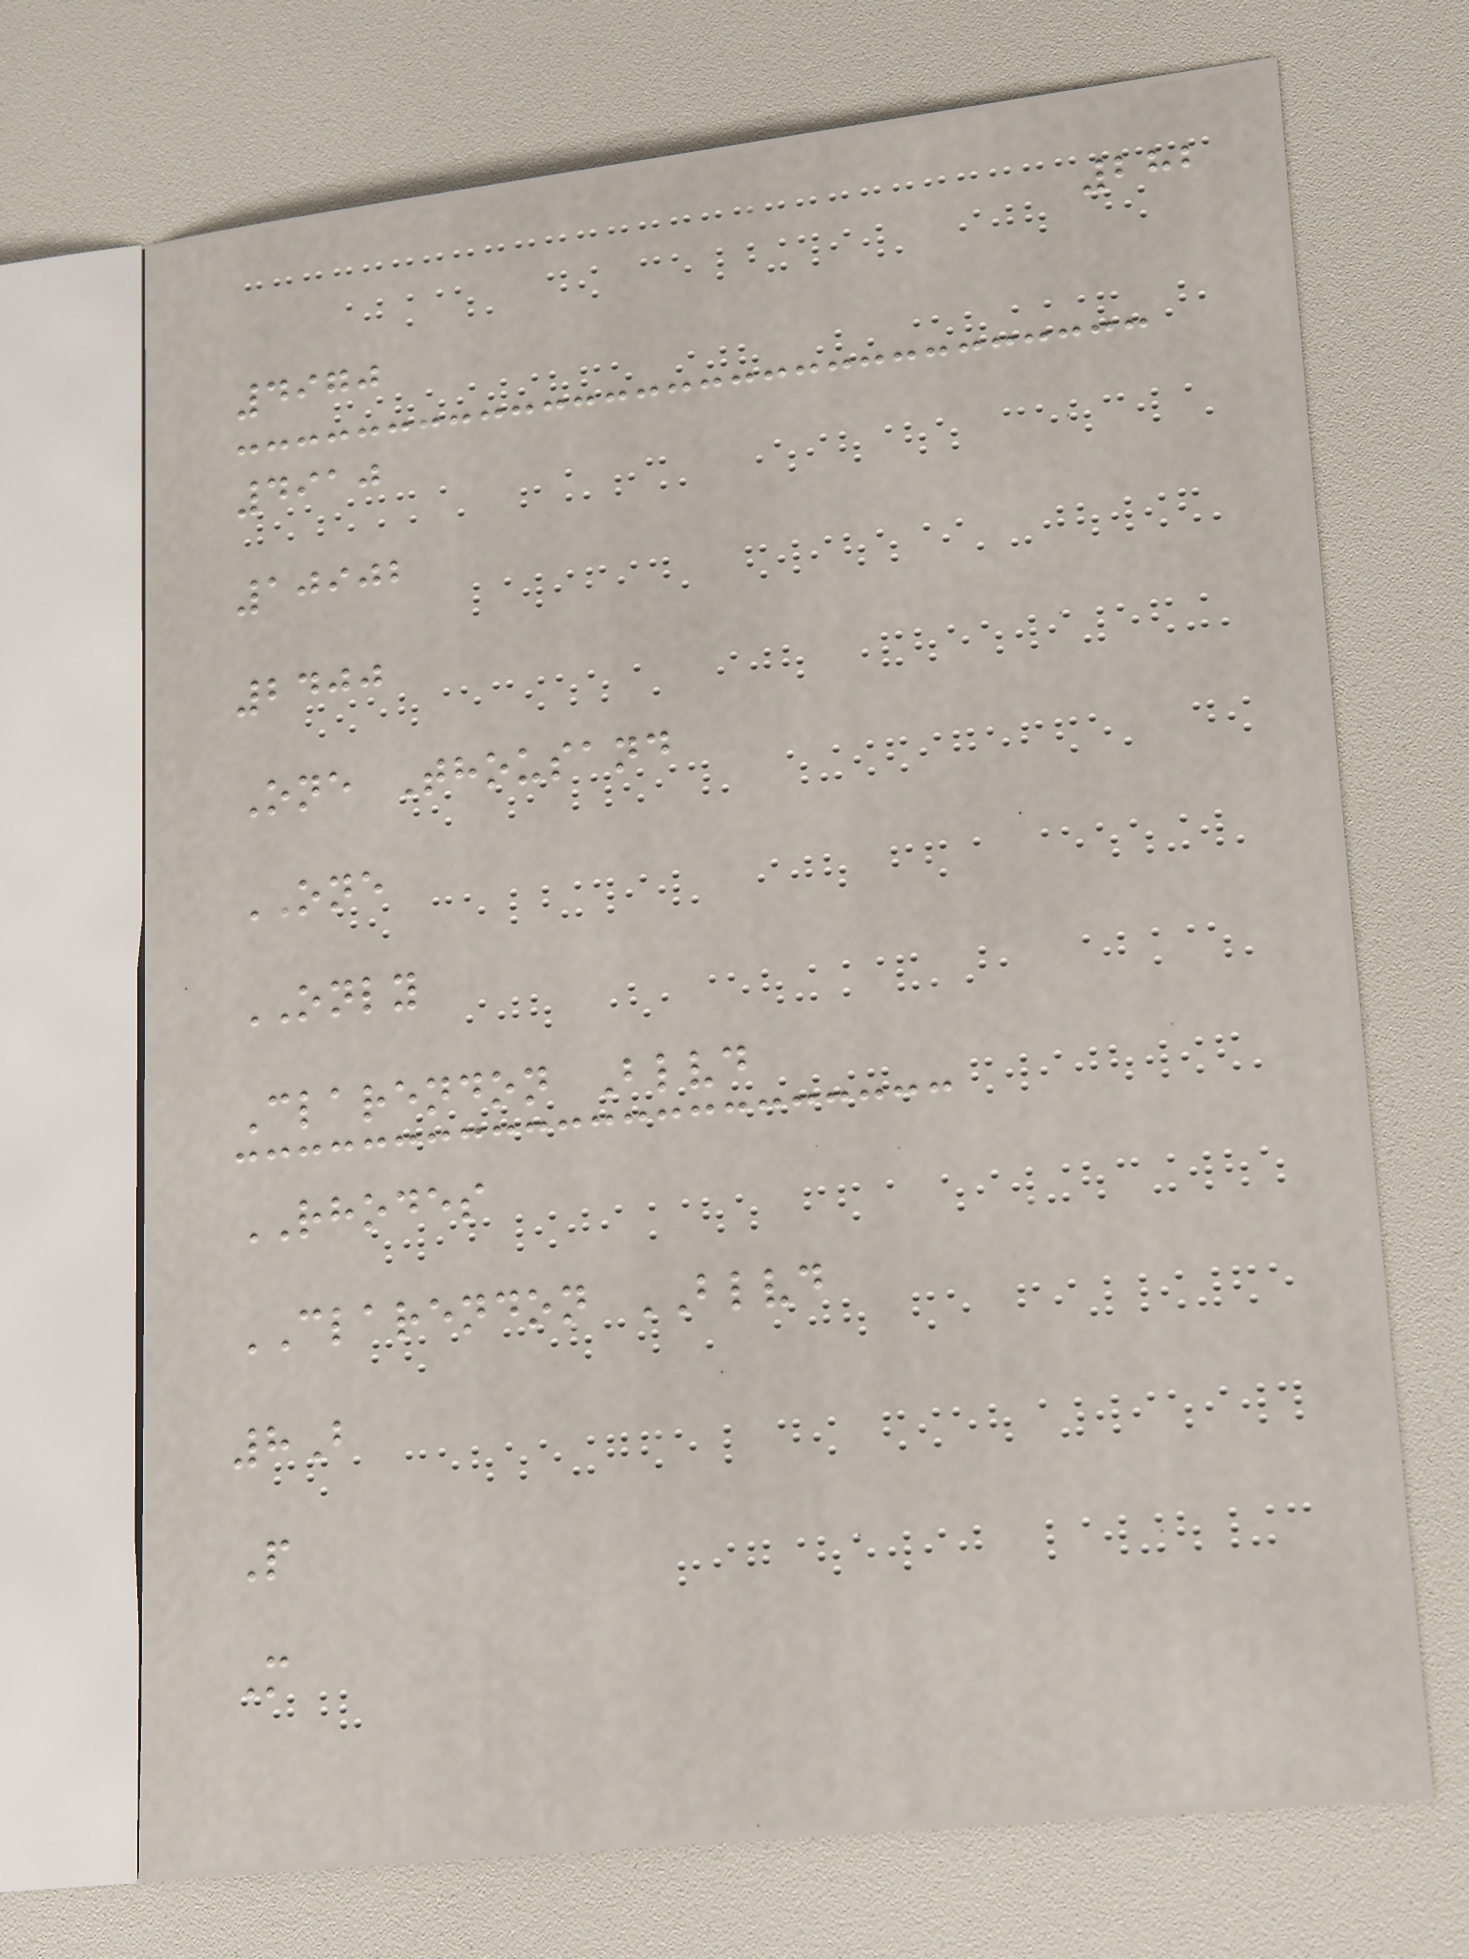282
4970
4910
10902
2400
One Thousand
ONE
ONLY
Clarendon Blvd
RHODES
CLARENDON BLVD
8B
P
M
